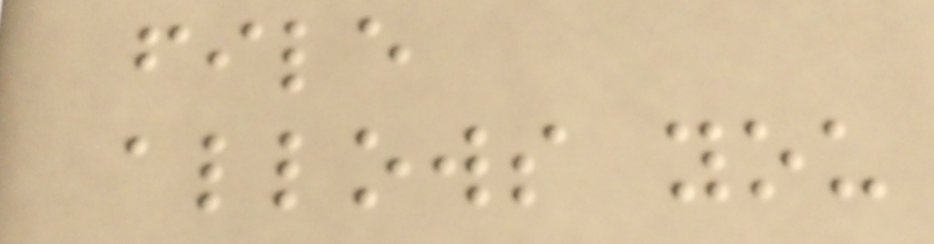file
allows you
